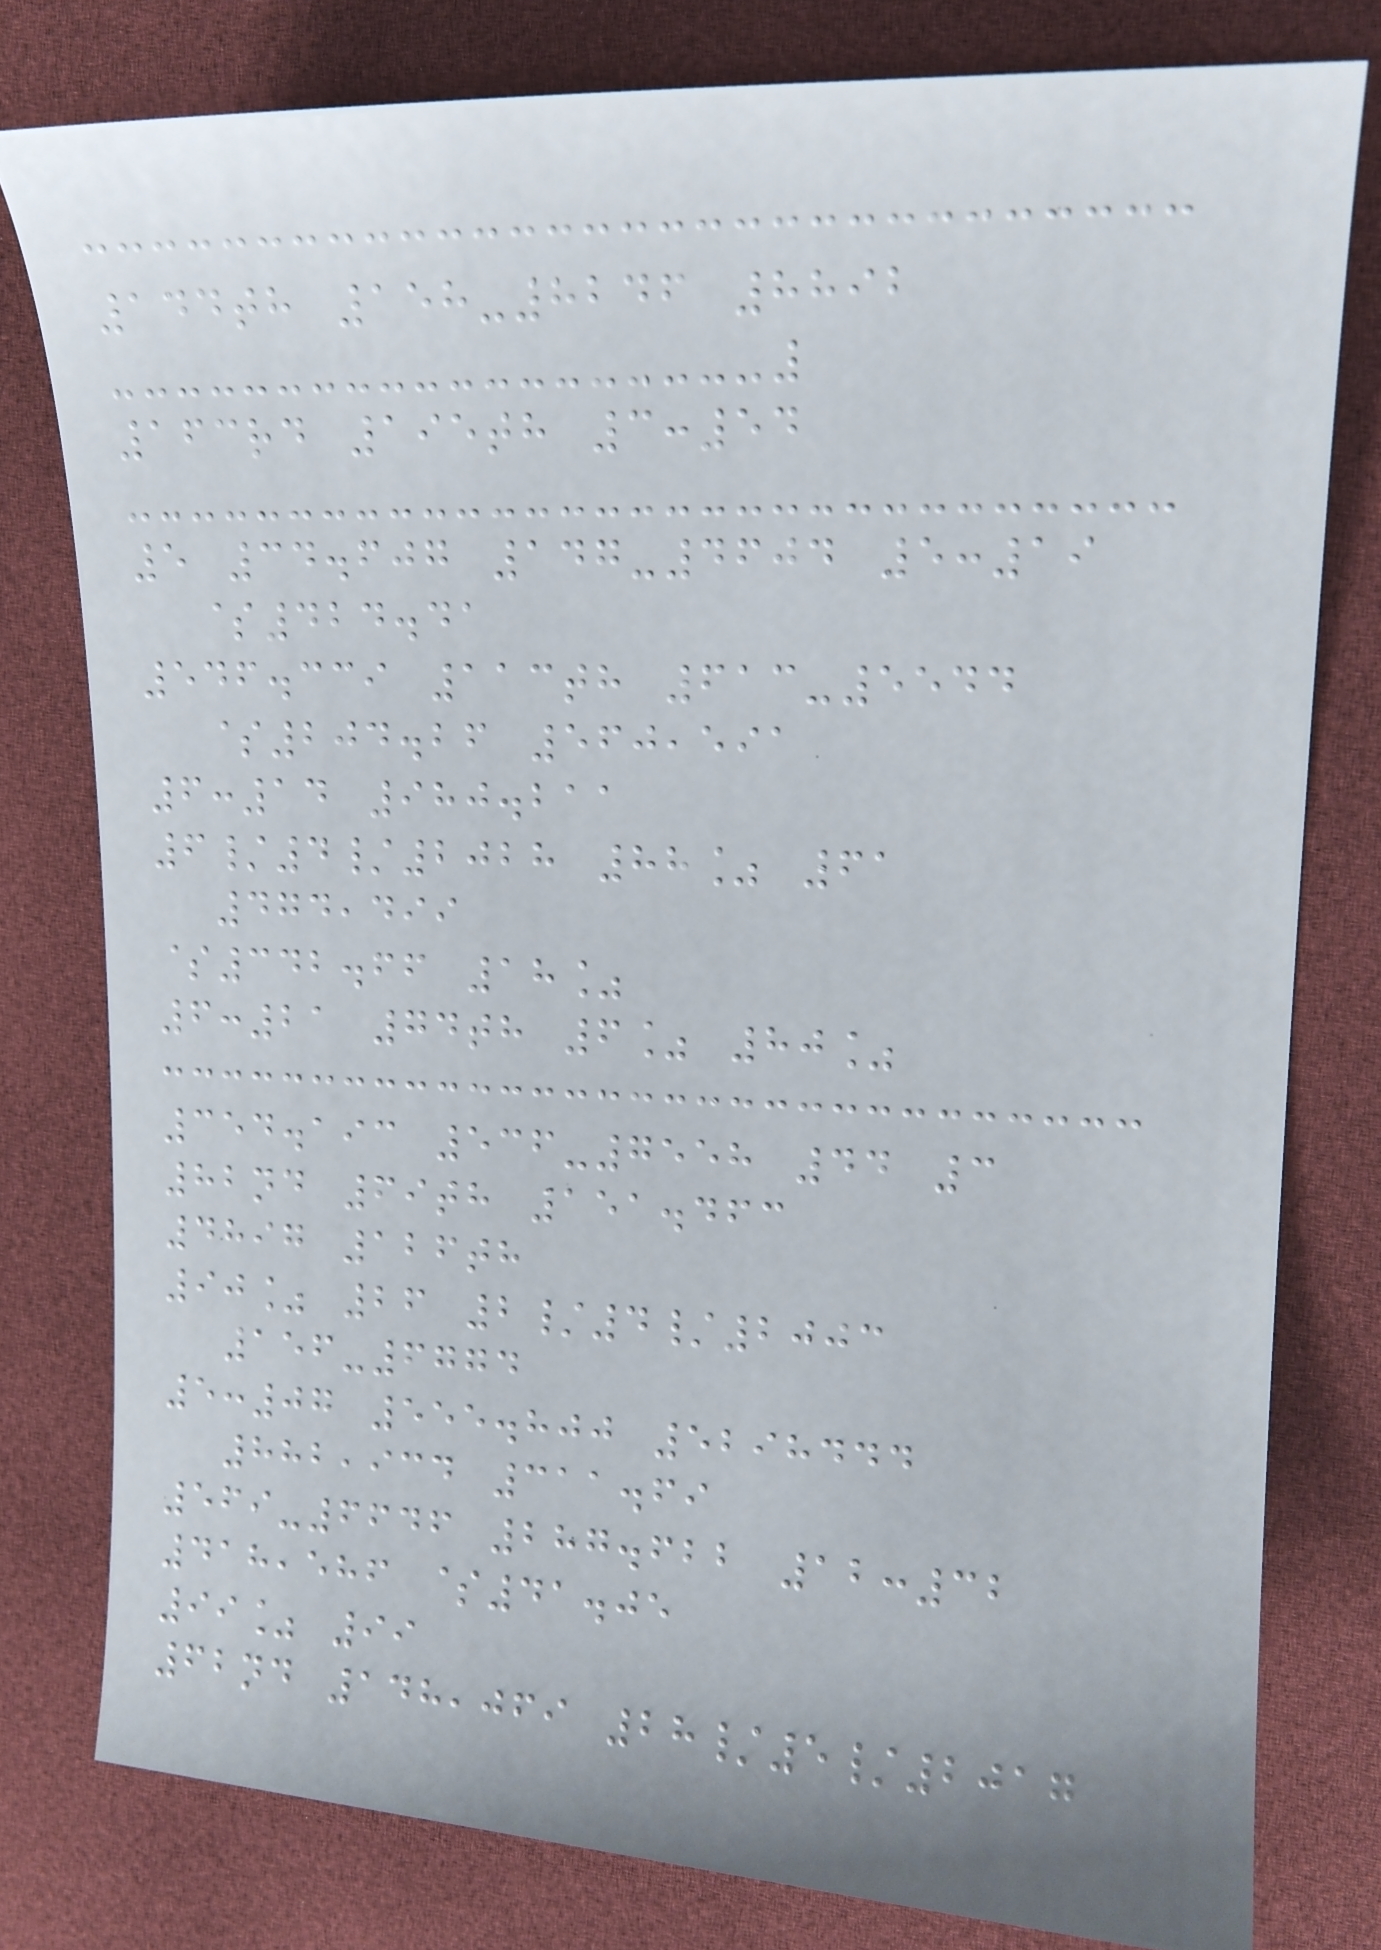144th 158-8246 8892
163rd 195th 3:54
5 34.607 147-4604 5:19
$424.41
546.339 113th 613-5544
$204.26 560,591
6:14 980.211
6/4/2028 88% 61
474,499
$342.66 18%
6:21 74th 6% 80%
354.193 536-7558 44 3
82nd 69th 151.463
4897 126th
90% 26 2/4/2003
156-6774
5:07 555.800 5298444
882,934 311.69
569-6646 287.622 12:32
418,586 $41.05
99% 99
62nd 148,069 28/5/2017
